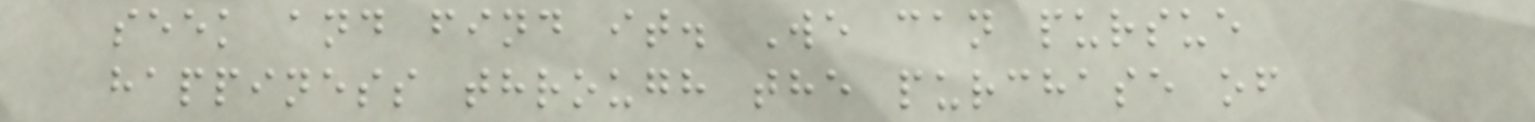seek and find it. We can pursue
happiness through the purchase of
